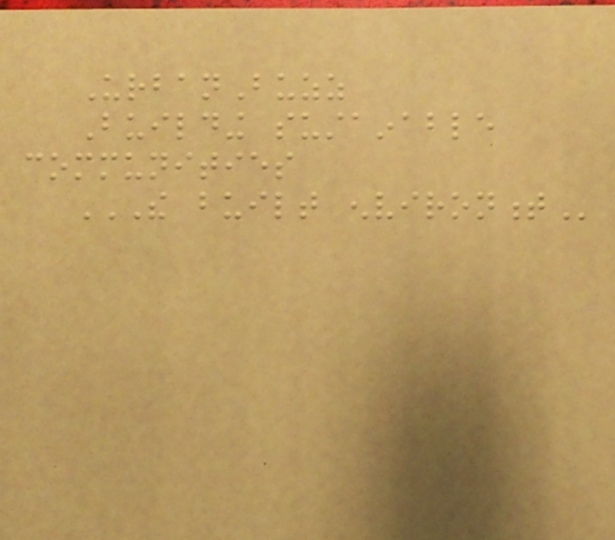UrbanBuzz
Building sustainable
communities
THE BUILT ENVIRONMENT
